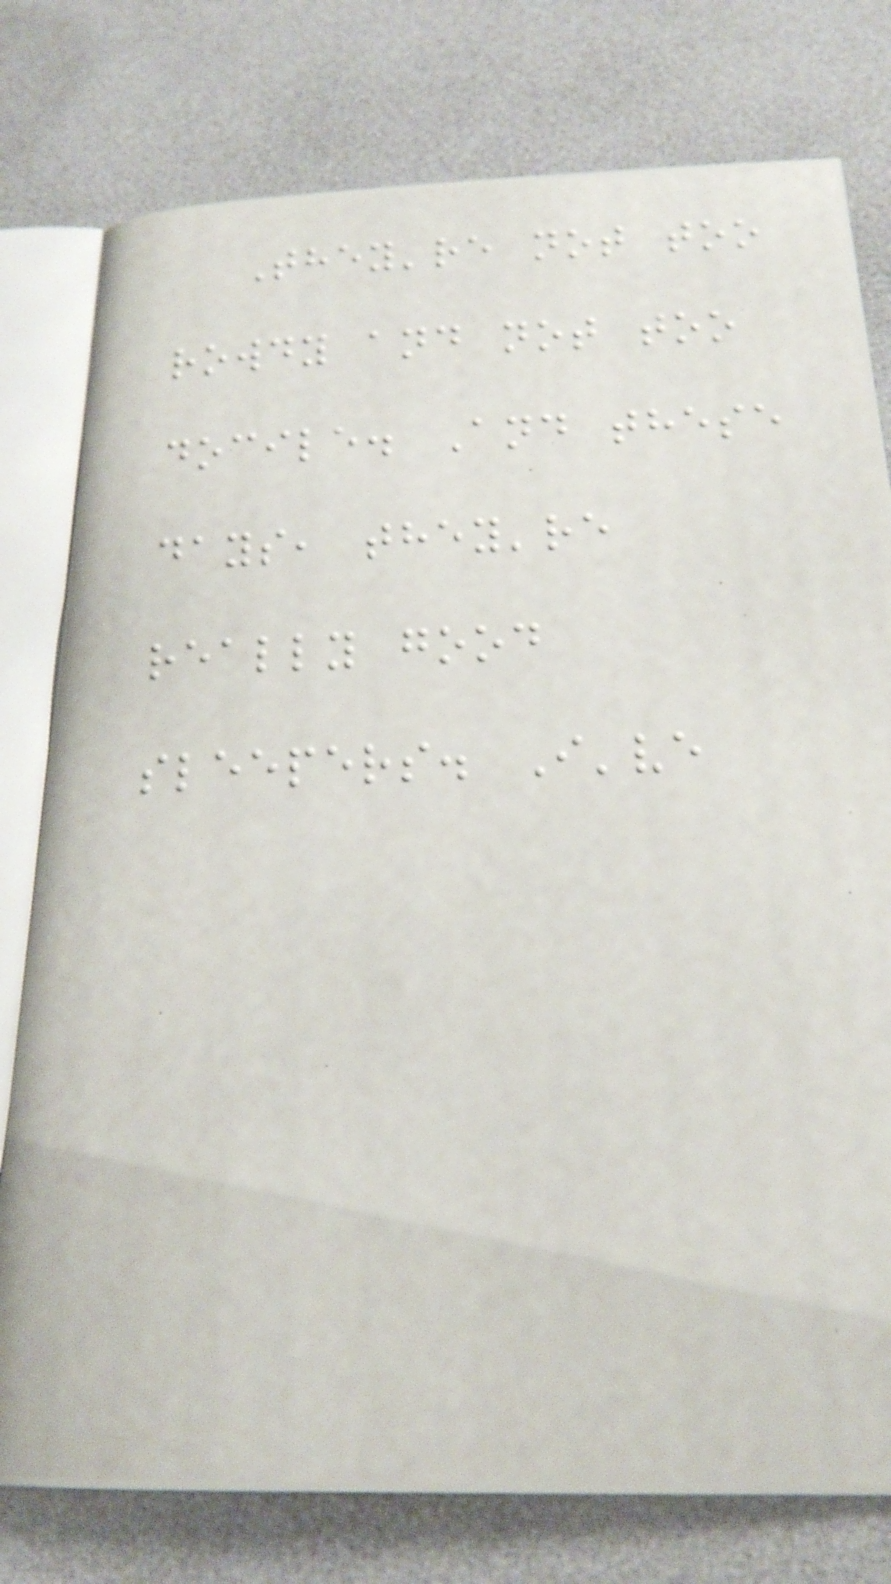They're not too
rowdy and not too
docile. And these
days, they're
really good
sleepers. I've
